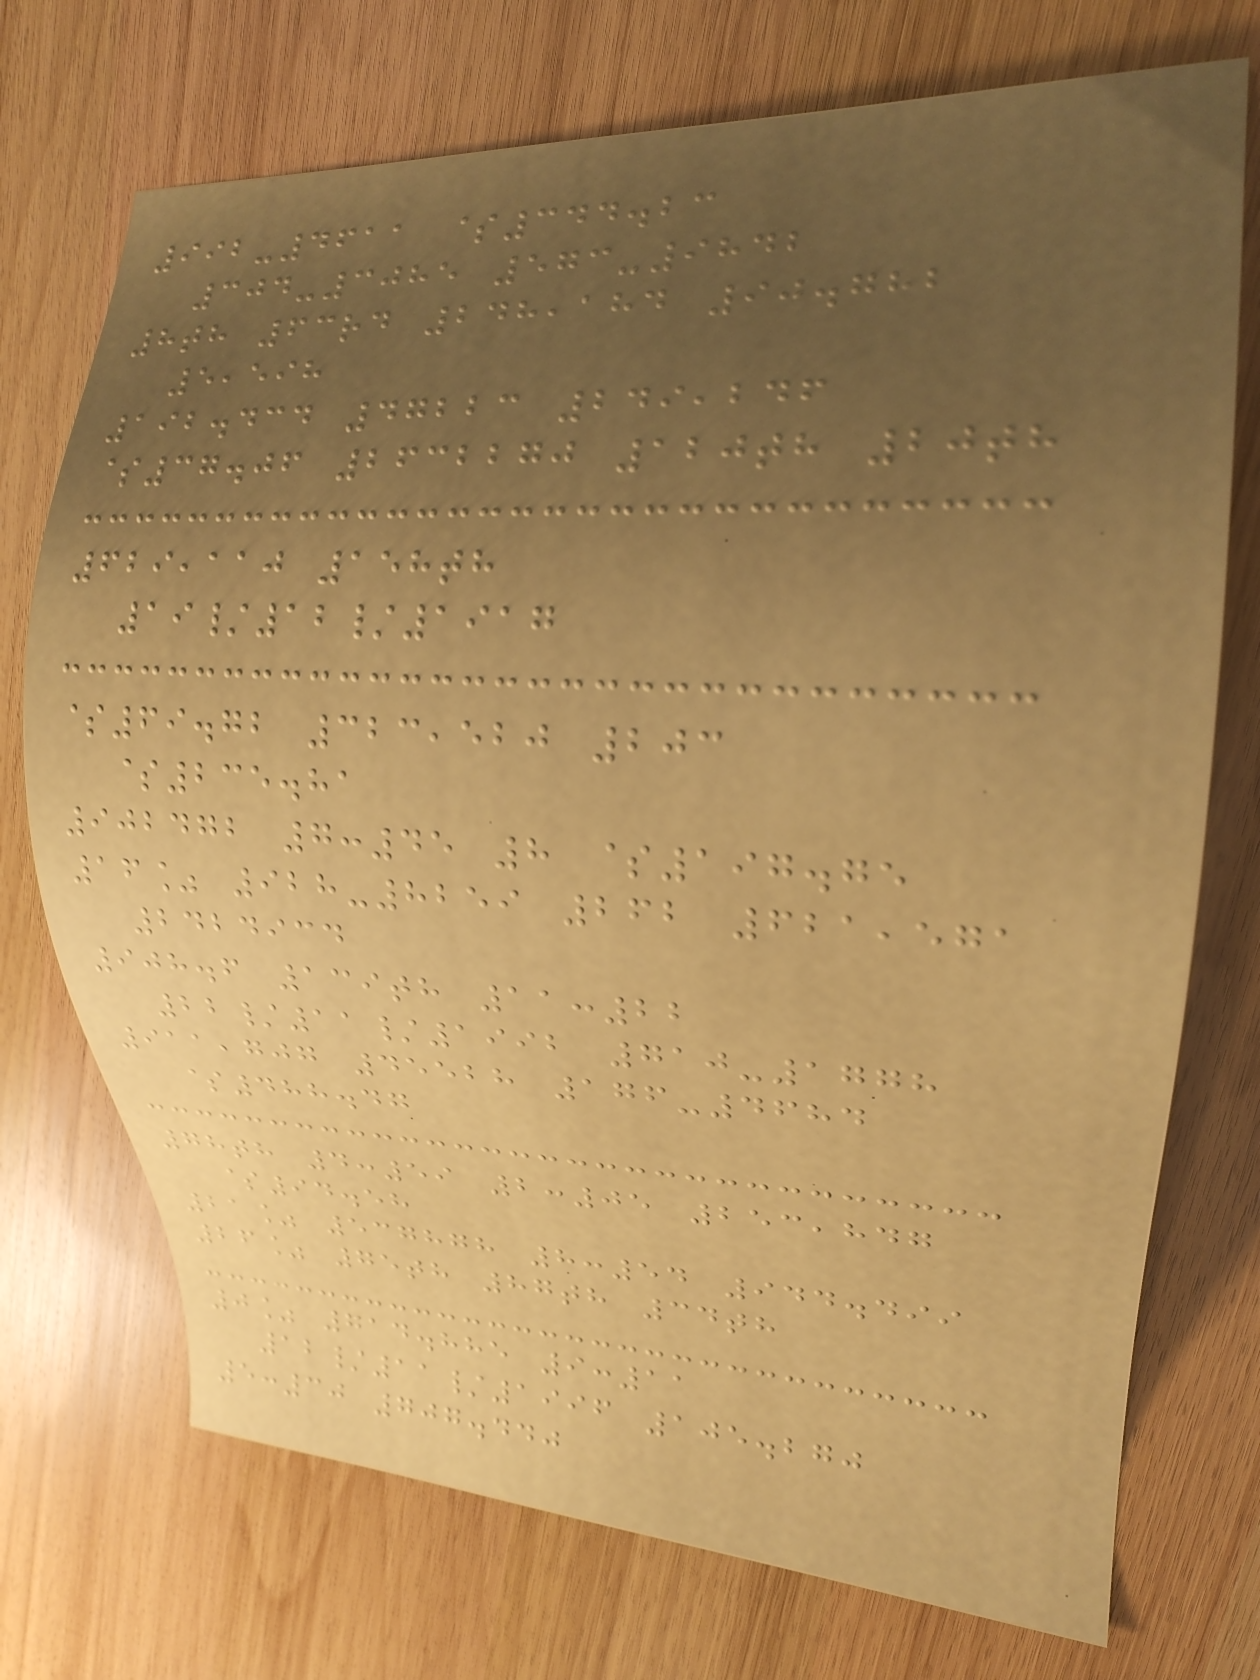992-4611 $344.23
304-3085 573-9842
8th 63rd 248,184 90.782
5,598
192.434 47223 249,246
$37.06 2632270 120th 20th
629,110 158th
19/12/1917
$69.72 323,520 203
$235.81
902472 7:45 8 $197.75
16% 928-8259 262 621,571
2424934
908.6 139th 11:22
22/11/1992 710-1778
911,707 45528 176-4684
$488.47
78th 4:59 2:05 253,847
$94.58
21% 537878 8:54 944.499
26% 75th 87th 34th
0% 714.885 9:11
12/11/1996 105.270
5:30 707.440
